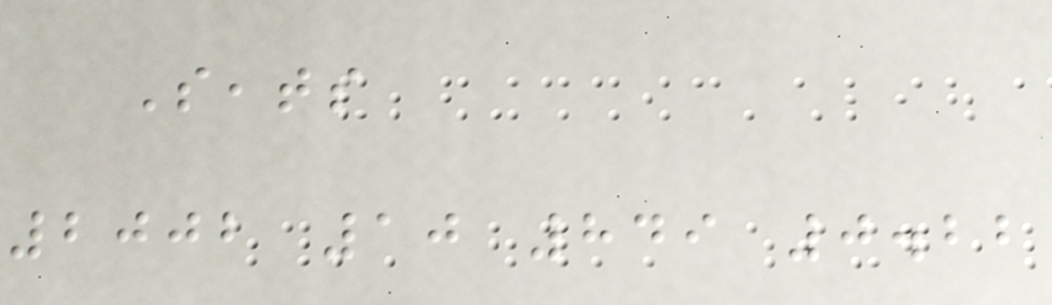Seats
2002 10 849 0.22
